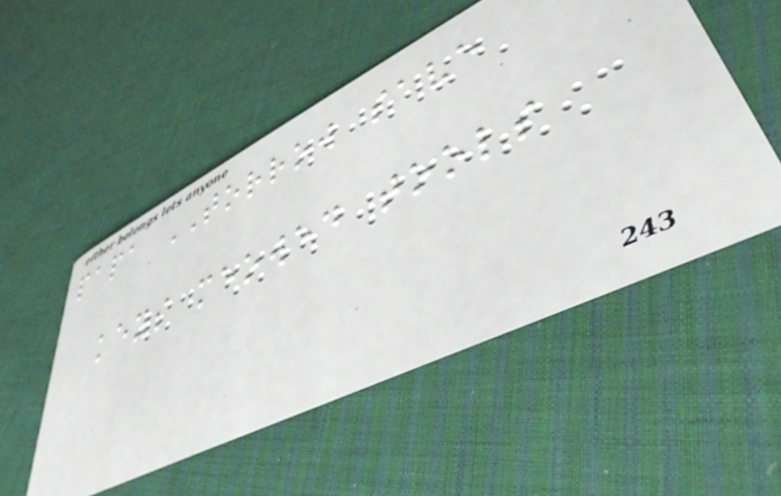papa TORROW save
keys meowed tools
